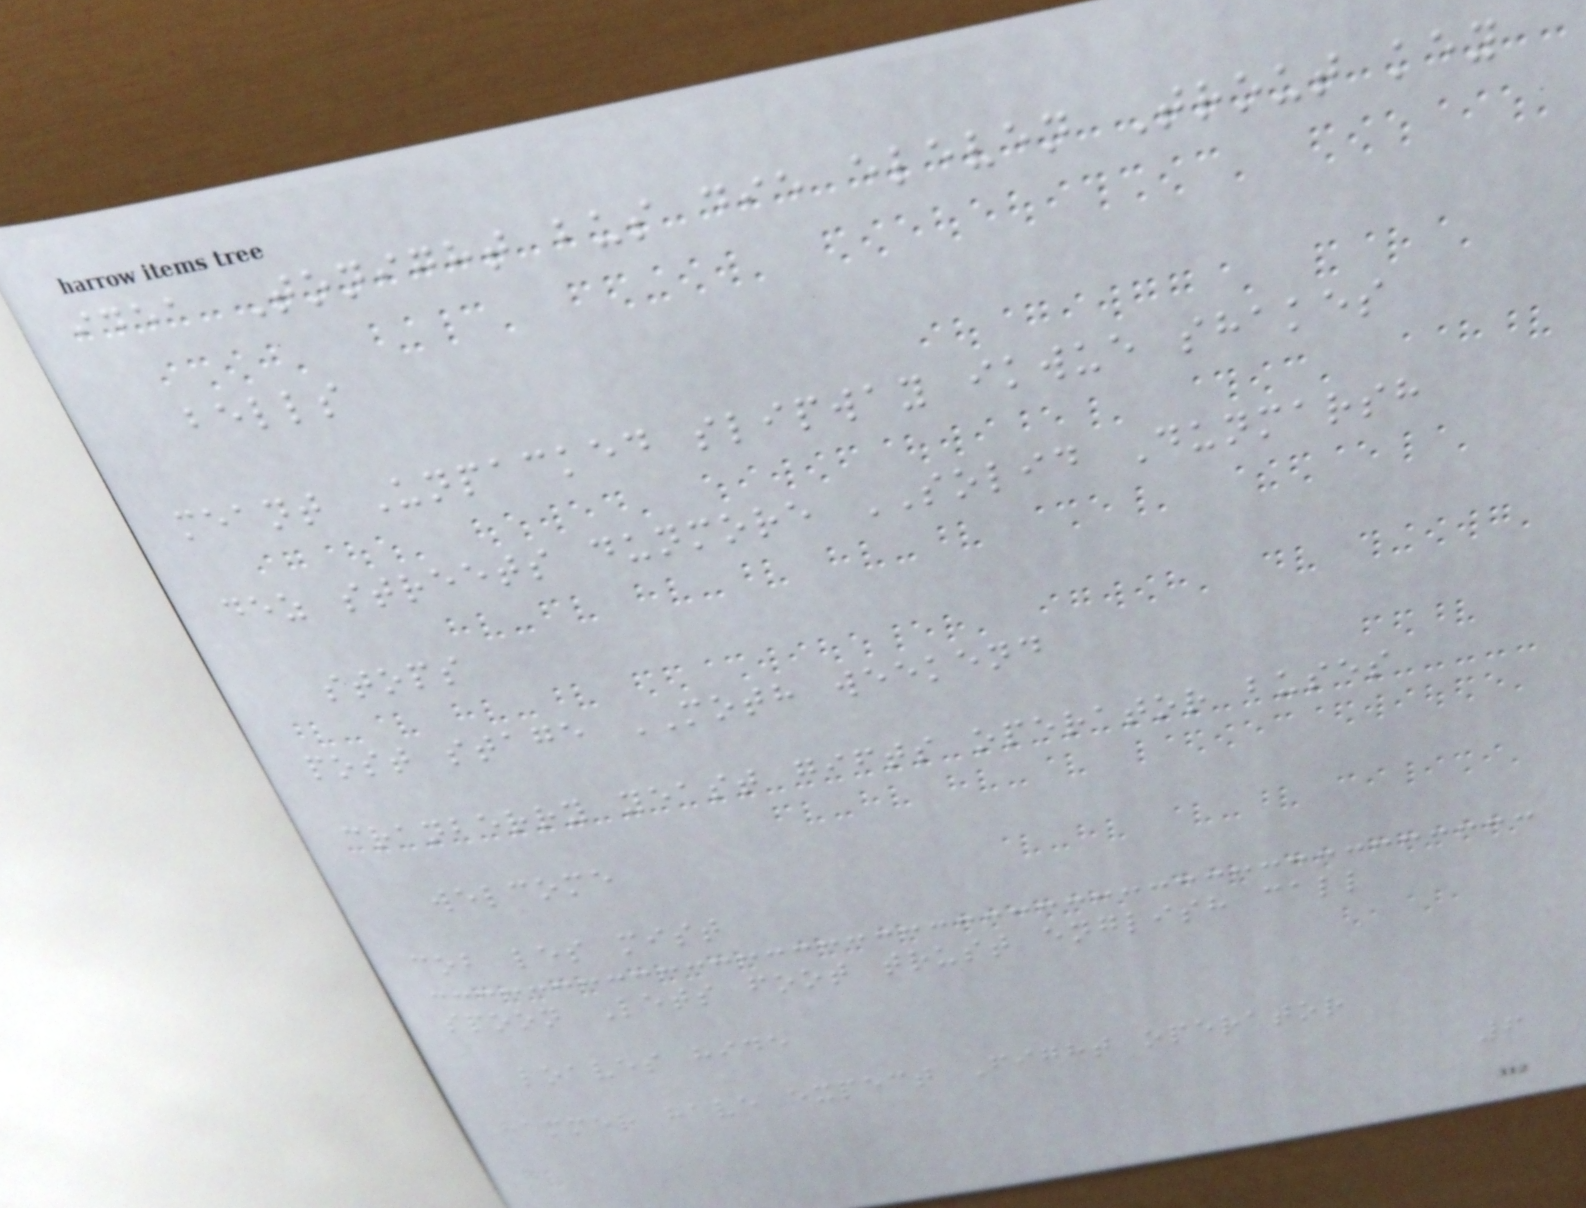idea Tonight bus die eleven Trout key
bells
meant Unpacked slipway ikwue shakes
dez streets dunmore SOLID Dunmarsh
stops
post stage MOTH weekend
cranberry yeast gifts operator buses
welcome
cob les mist
spoon Lets foot trust english call
loaves hide
hammer have expect Fight operator
6
